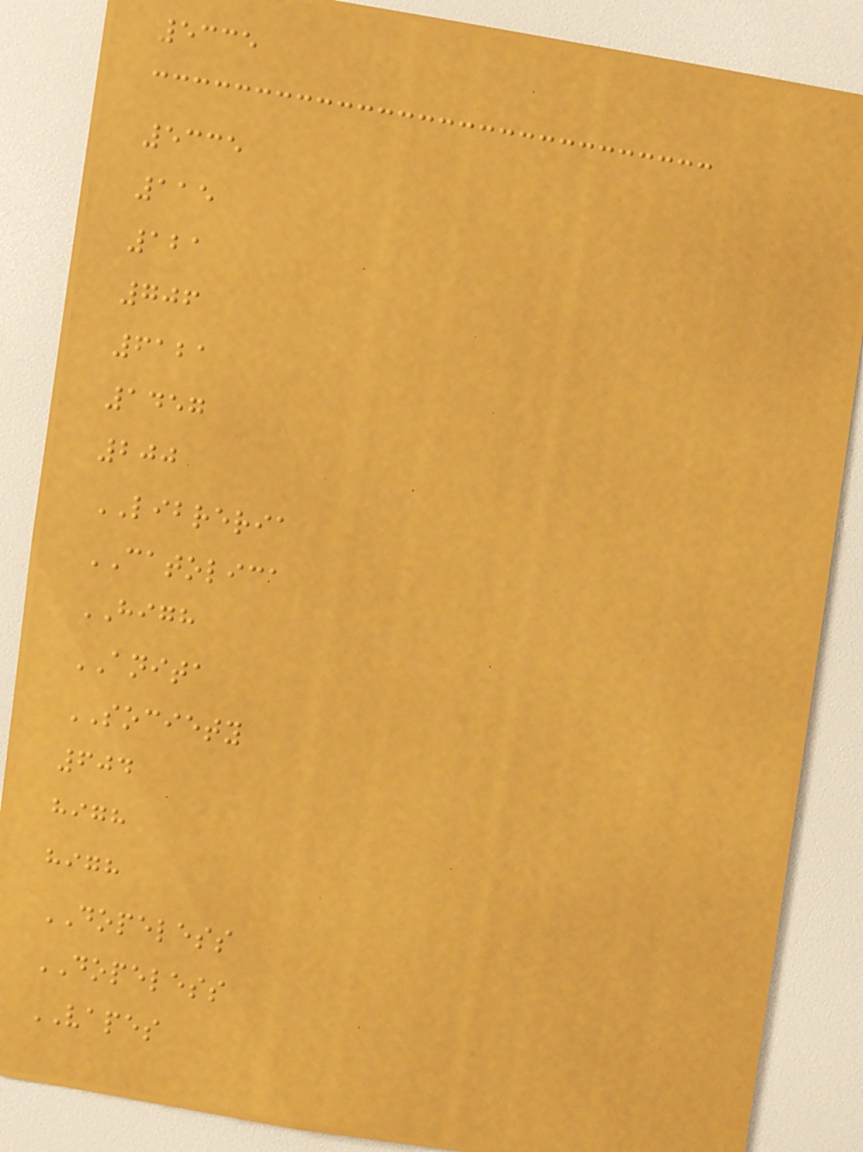5335
5335
115
121
706
6121
1457
200
LIBRERIA
CATOLICA
HIGH
ANITA
SOCIETY
604
high
high
DOPELESS
DOPELESS
VAPES
